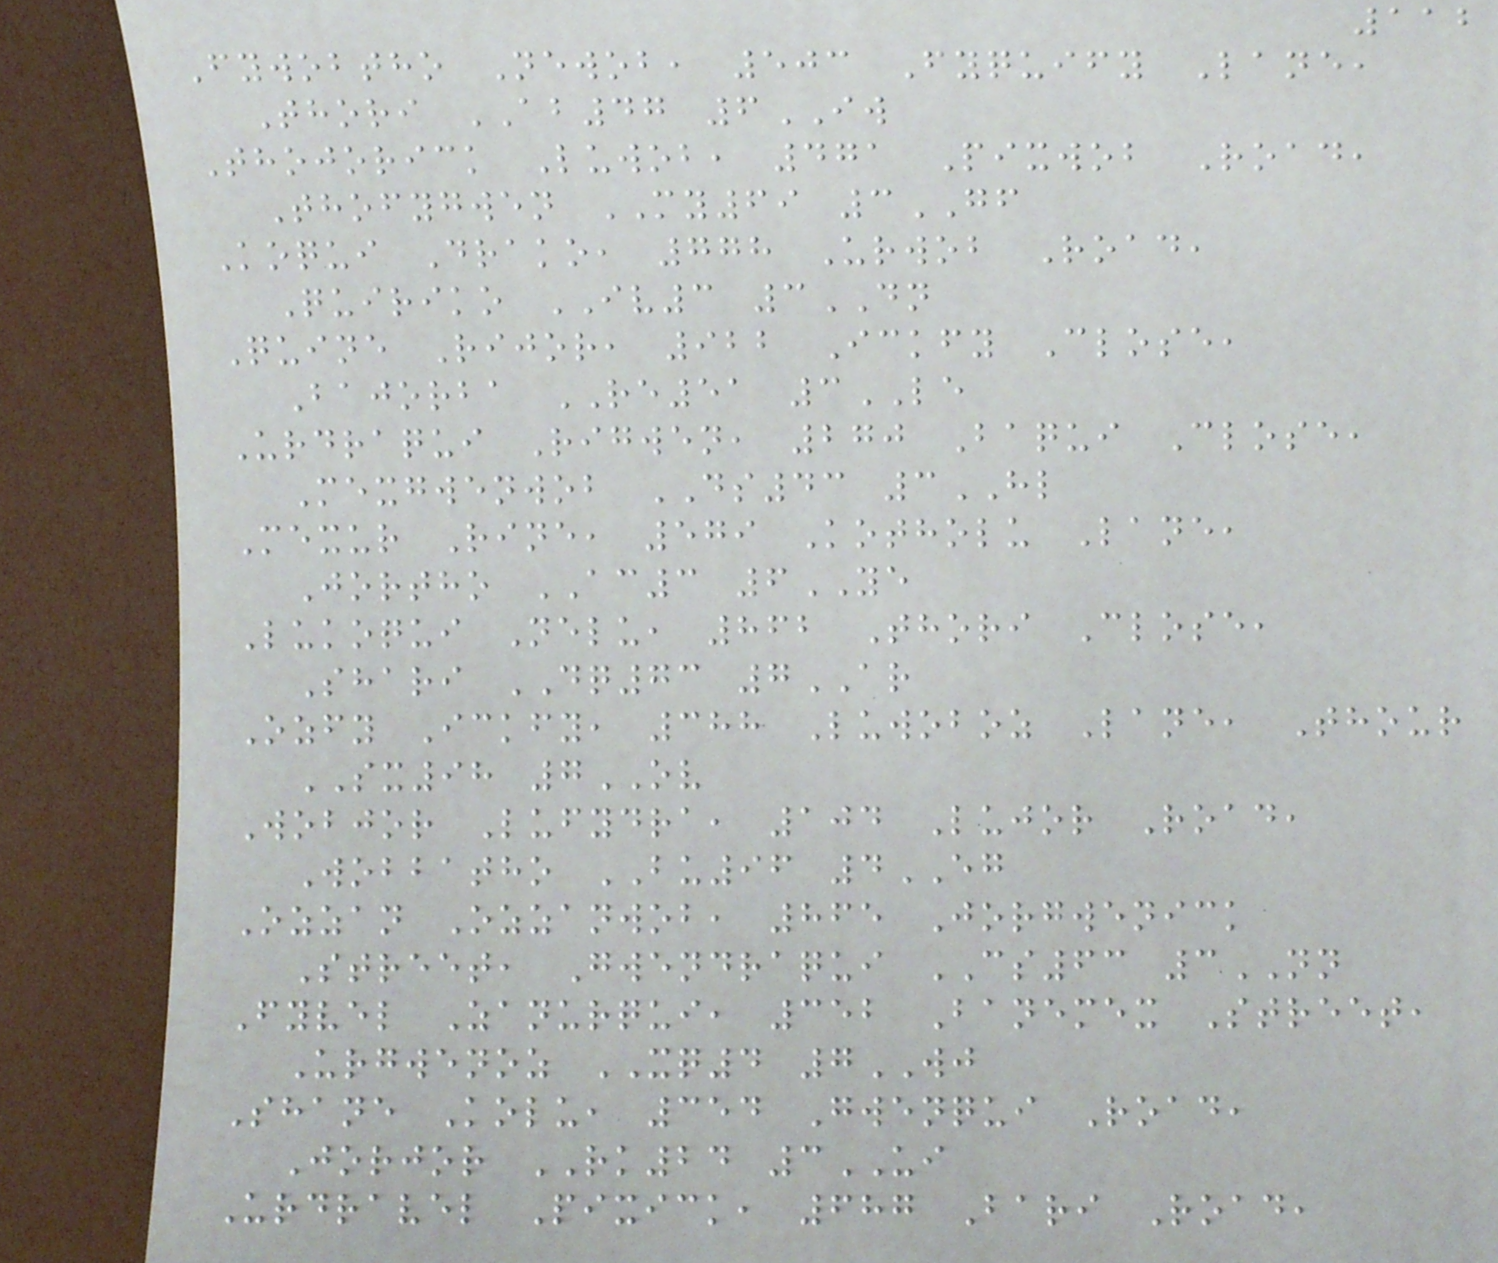112
Fywobtho Newob, 503 Fyquify Lane,
Thori AB47 6IW
Thojorick Luwob, 471 Pixwob Road,
Thofygwen MY69 3GF
Koqui Drako, 778 Urwob Road,
Quiriko IV3 3DN
Quine Rijor, 922 Ickfy Close,
Bajorba RE51 3LE
Urdraqui Rigwen, 270 Baqui Close,
Mexgwenwob DS43 3HL
Mexur Rine, 579 Kotholu Lane,
Jortho AC3 6YE
Lukoqui Nelu, 862 Thori Close,
Shari DQ73 7AR
Ozfy Ickfy, 388 Luwoboz Lane, Thour
SX98 7OV
Wobjor Lufydra, 104 Lujor Road,
Wobbatho BU96 4EG
Ozzan Ozzanwob, 865 Jorgwenick
Street, Gwendraqui CS63 3NN
Fyvel Zanurqui, 352 Banemex Street,
Urgwenoz XQ4 7WJ
Shane Kolu, 354 Gwenqui Road,
Jorjor RK24 3UI
Urdravel Pixick, 687 Bari Road,
